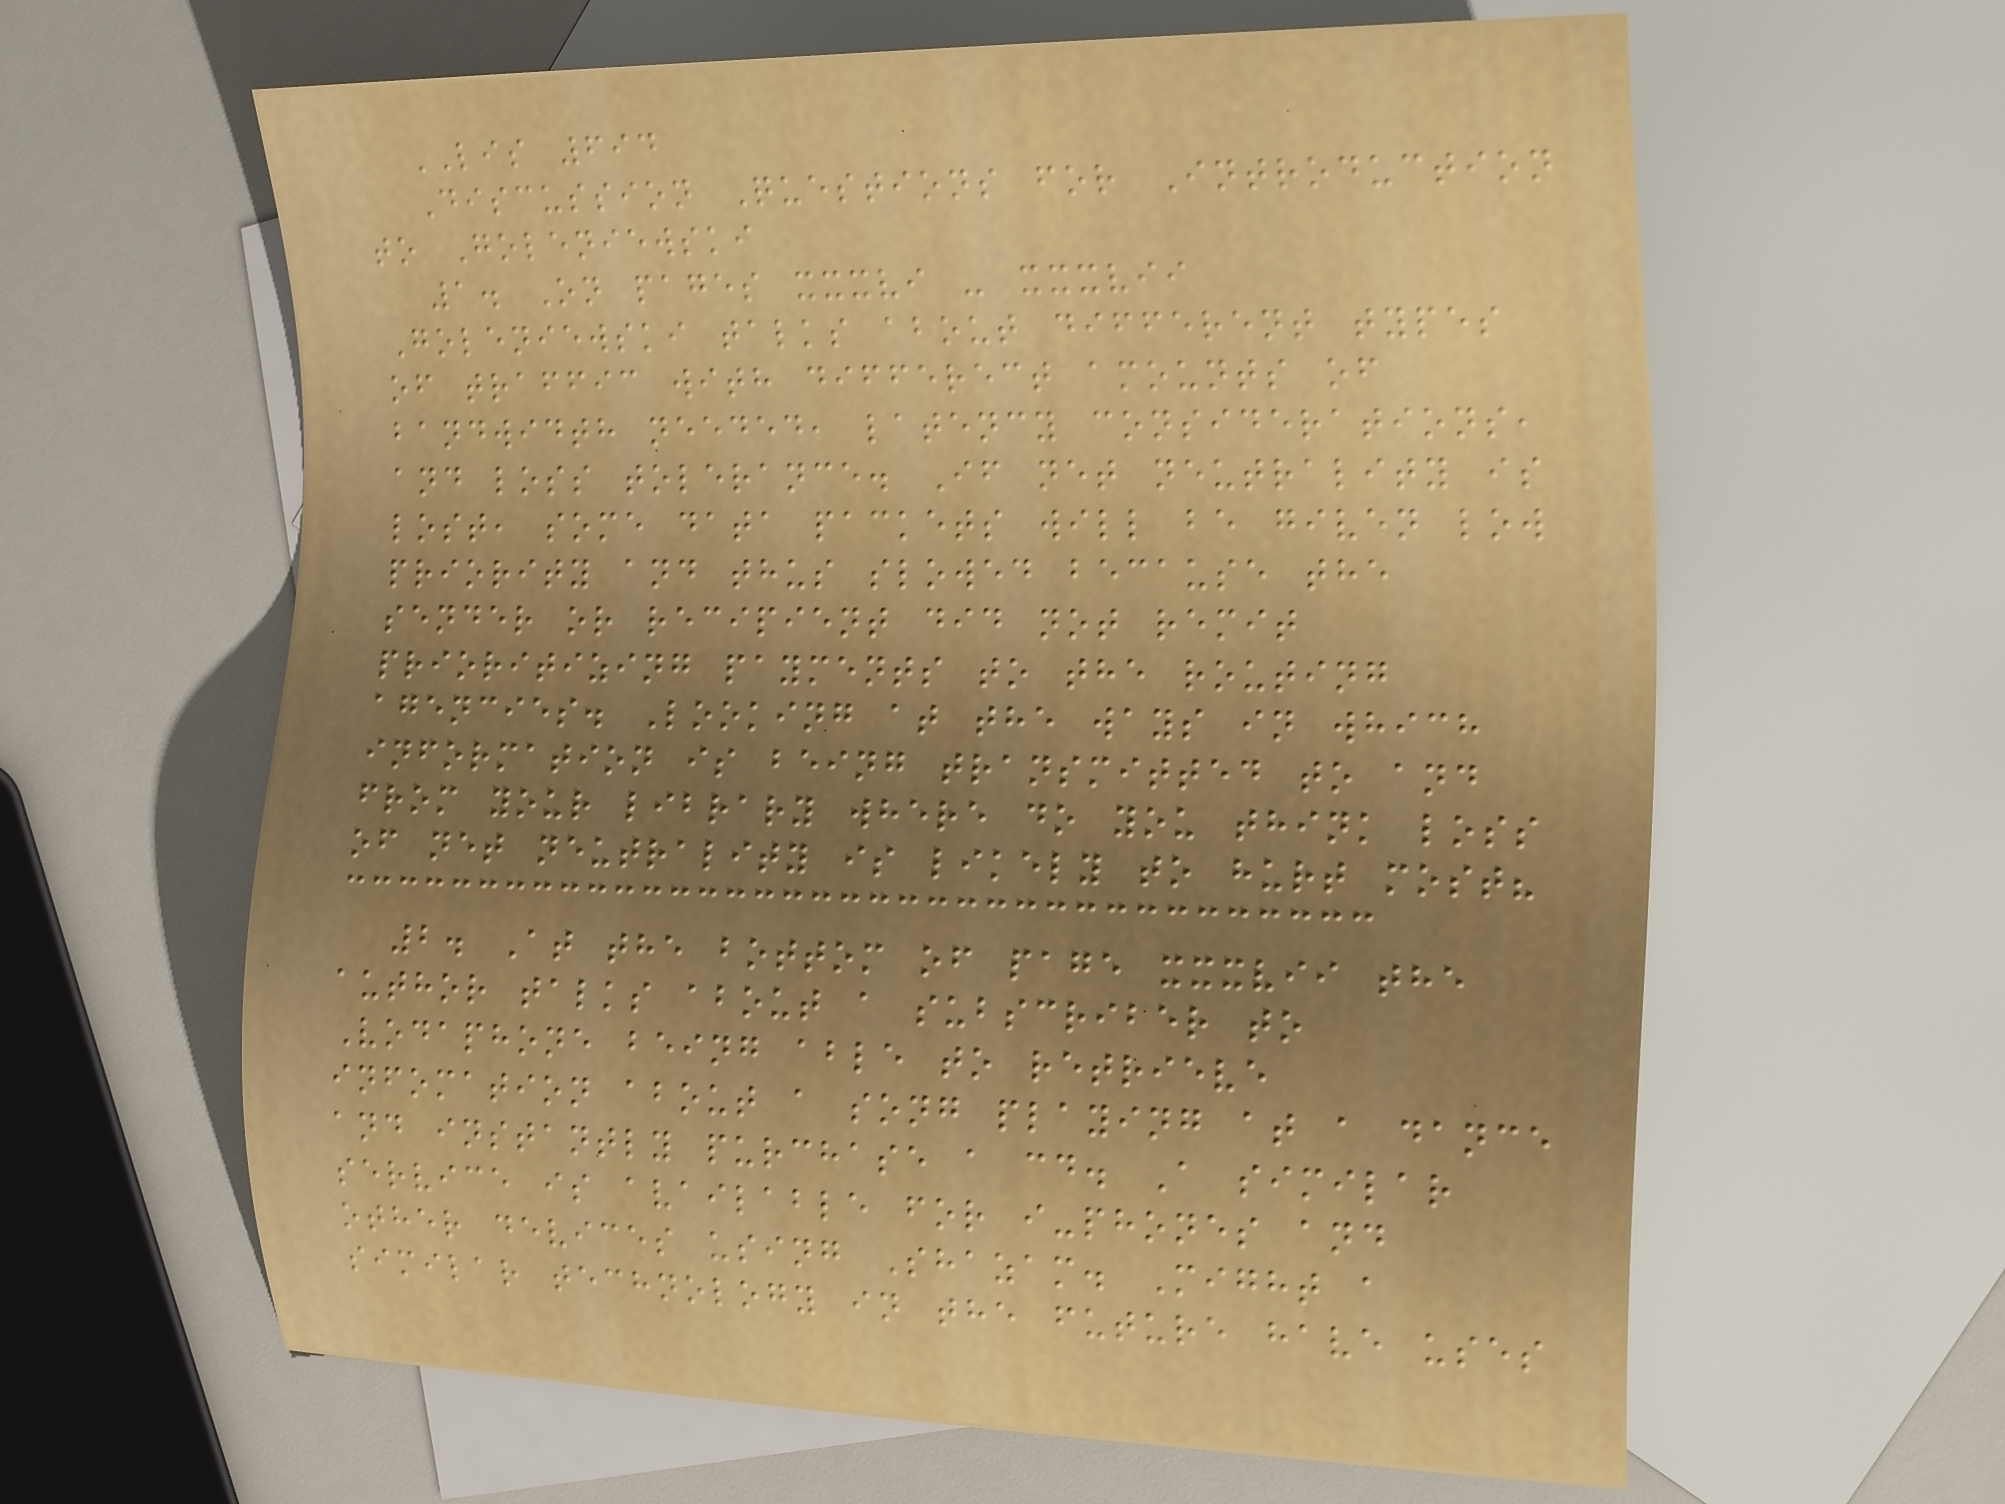LIS 694
Discussion Questions for Introduction
to Goleniewski
1. On pages xxxvi - xxxvii
Goleniewski talks about different types
of traffic with differect amounts of
bandwidth needed, latency considerations,
and loss tolerance. If net neutrality is
lost, some data packets will be given low
priority and thus slowed because the
sender or recipient did not remit
prioritizing payments to the routing
agencies. Looking at the ways in which
information is being transmitted to and
from your library where do you think loss
of net neutrality is likely to hurt most?
2. At the bottom of page xxxvii the
author talks about a subscriber to
Vodaphone being able to retrieve
infomation about a song playing at a dance
and instantly purchase a cd. A similar
service is available for i-phones and
other devices using Shazam. Might a
similar technology in the future have uses
